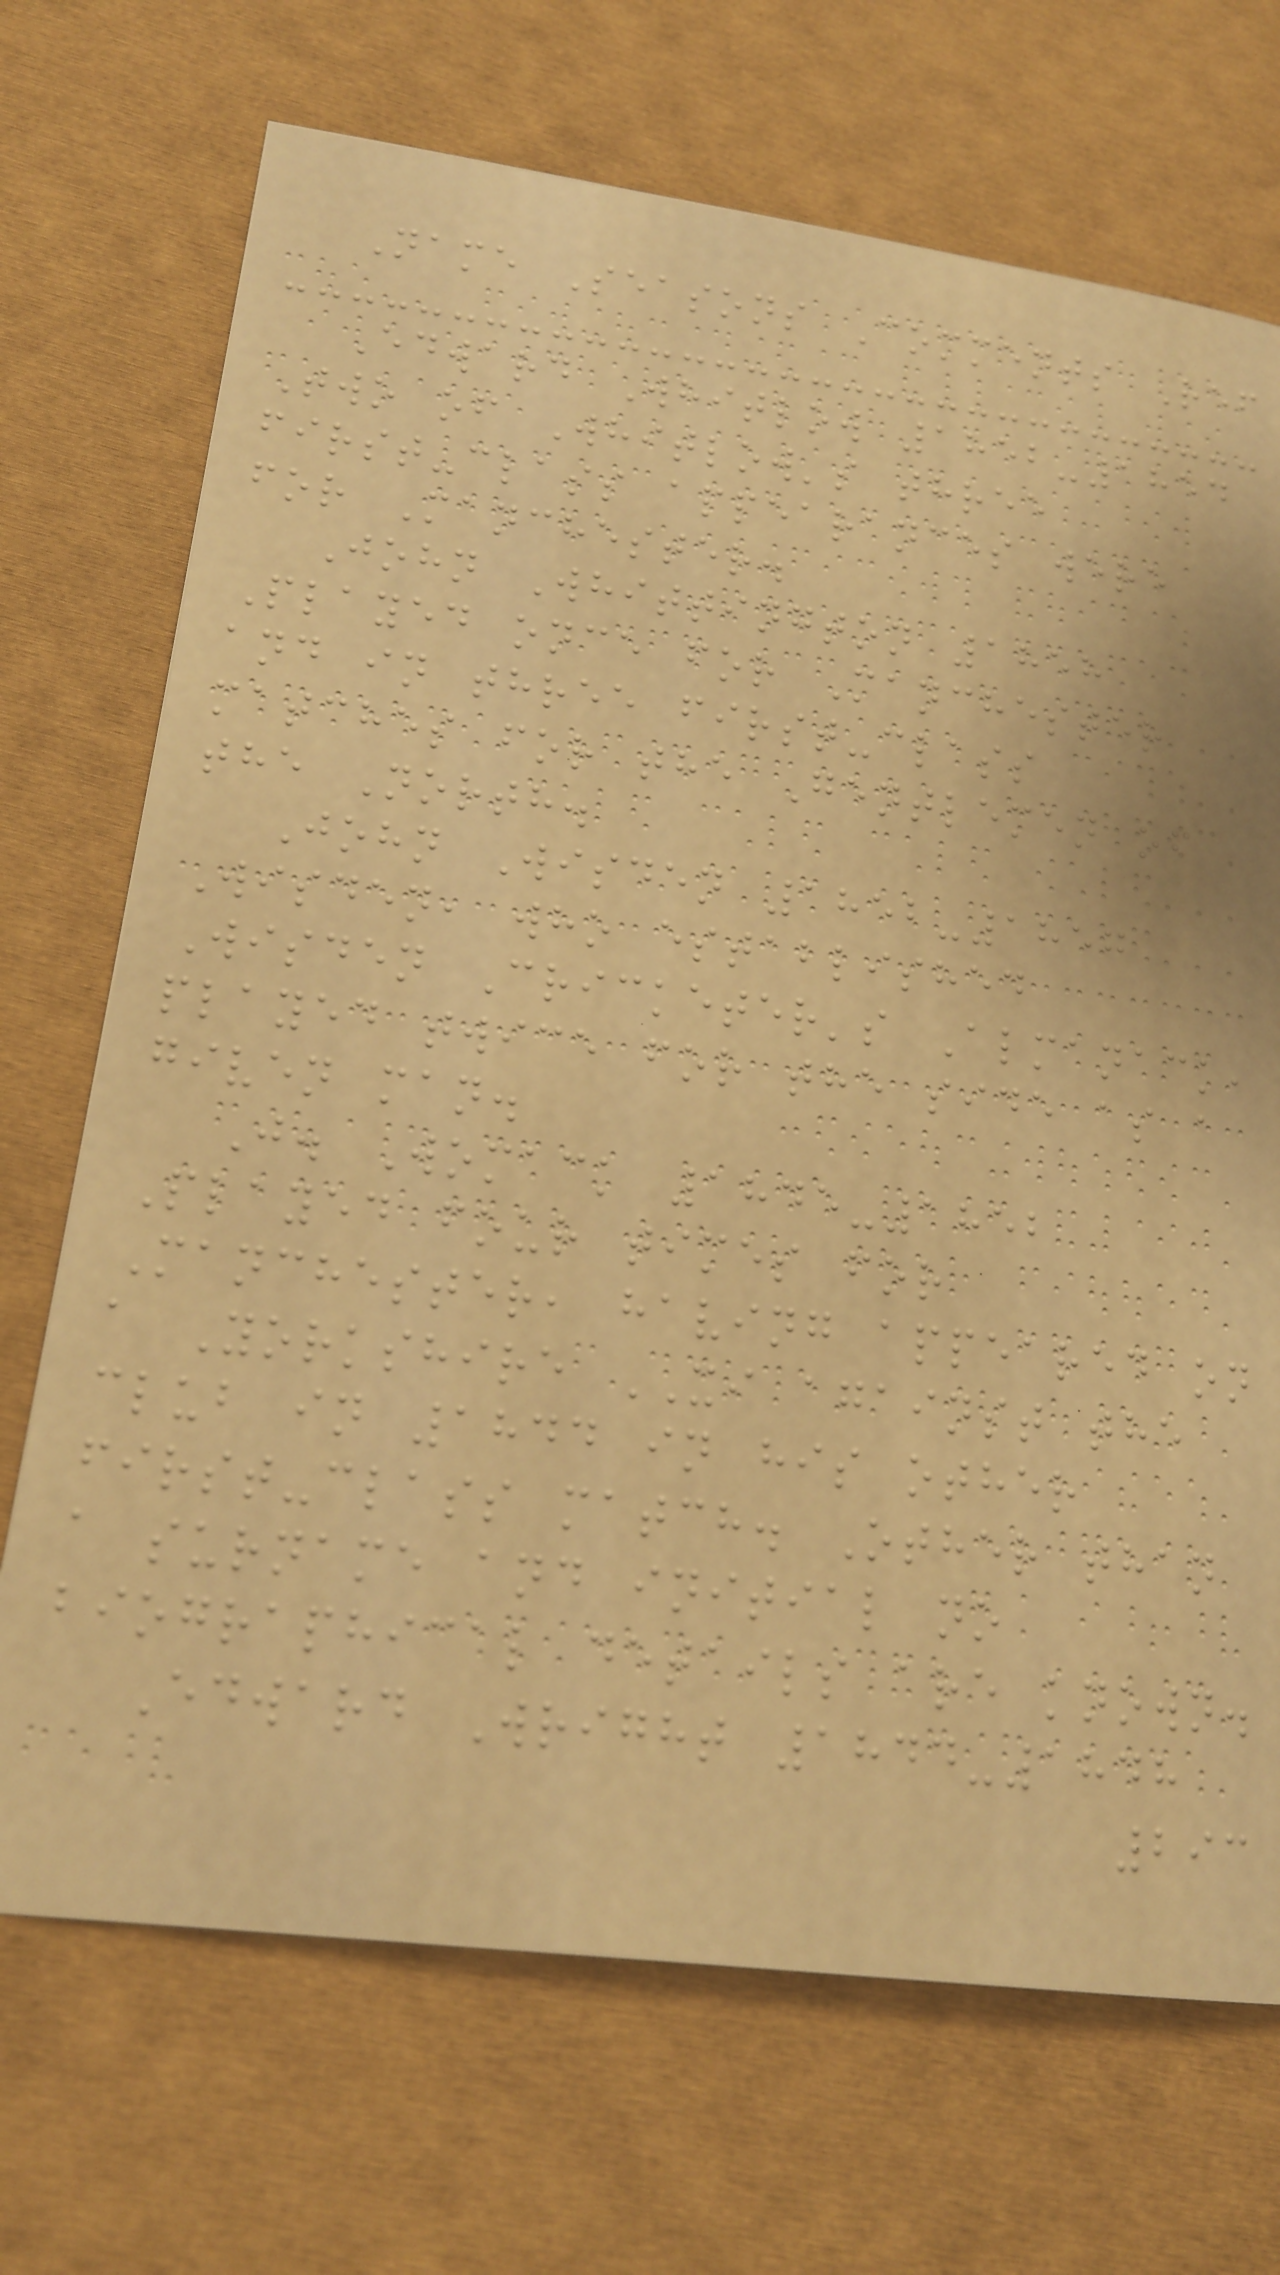Name Seasons Comments Ref
Edward Whitlow 1852-1854
Two of Whitlow's three
first-class appearances were
for Manchester.
John Whittington 1858
Played once for Manchester
and in three first-class
matches for the Gentlemen of
the North.
John Wisden 1852-1857
Wisden, who established
Wisden Cricketer's Almanack,
played twice for the side as a
given man.
J. Womack 1845-1852
Played four times for
Manchester, having appeared on
a Yorkshire XI against the
club in 1844 in his other
first-class match. Other than
a surname and initial no
biographical details are known.
Edward Wright 1844-1848
293
